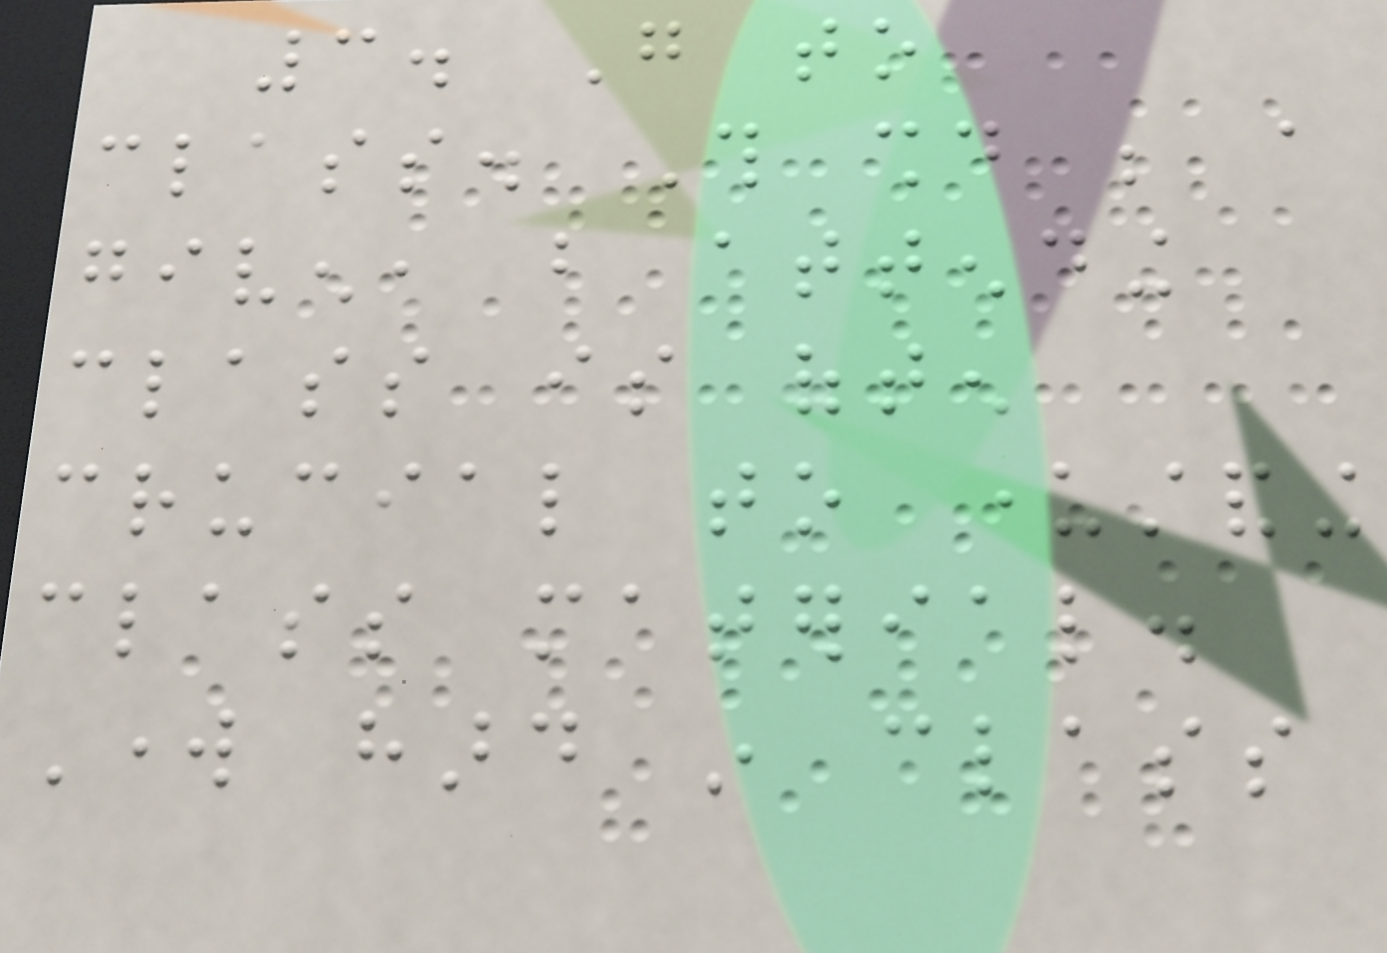3. Go to
class. This should be a
given, but attending
class is often
crucial to understanding
class material.
Work hard in class
